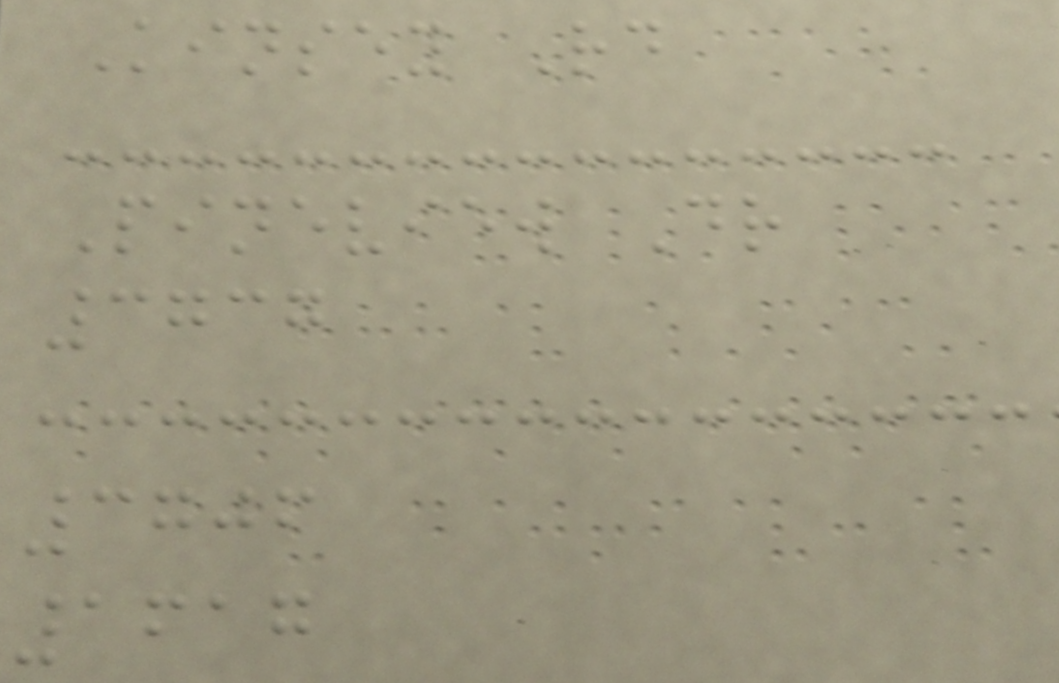Kinsey Rd
Pineview Dr
3737
3706
1617
